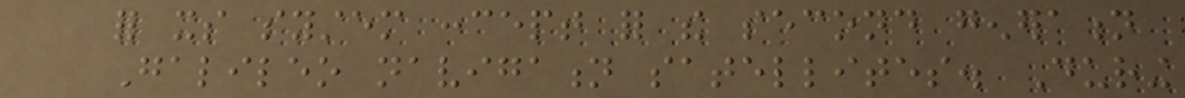for its system concept for the second generation
Galileo navigation satellites. During
